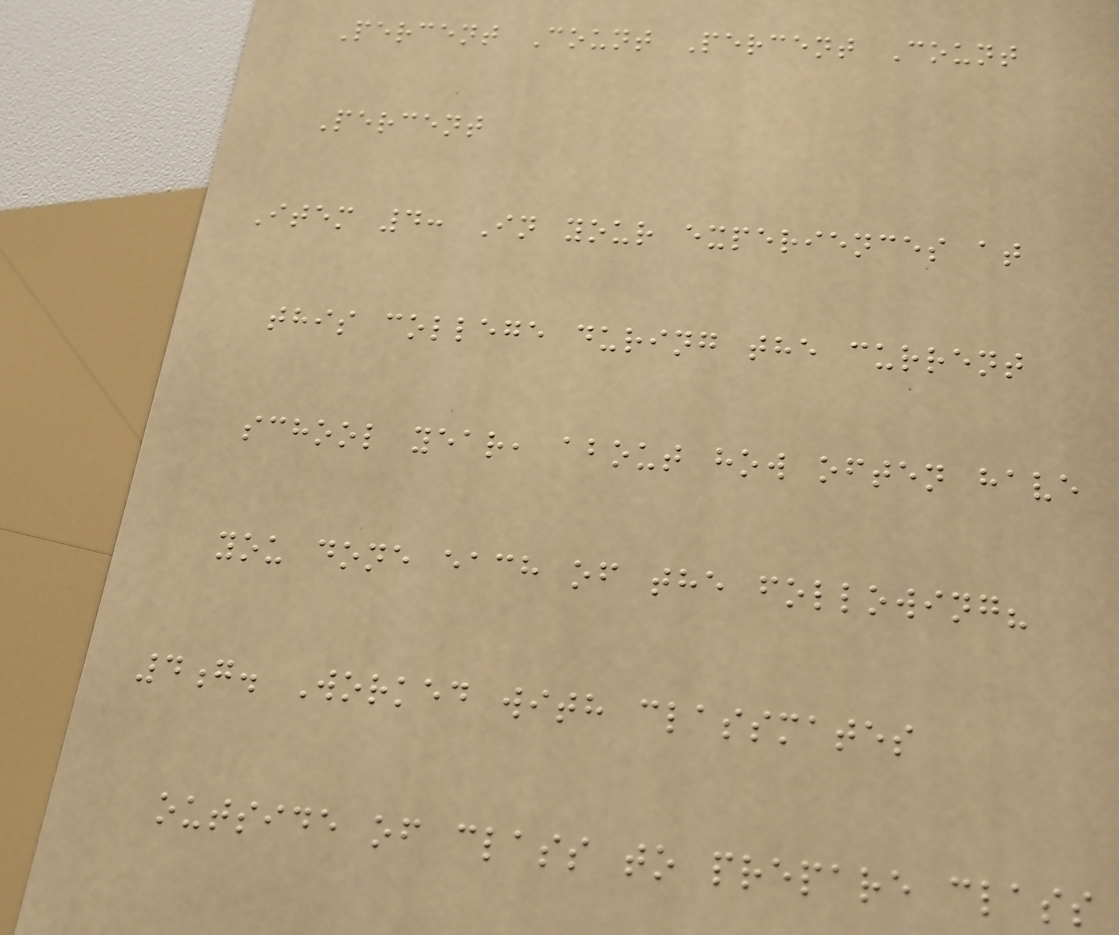Percent Count Percent Count
Percent
Item 4: In your experiences at
this college during the current
school year, about how often have
you done each of the following?
4g. Worked with classmates
outside of class to prepare class
